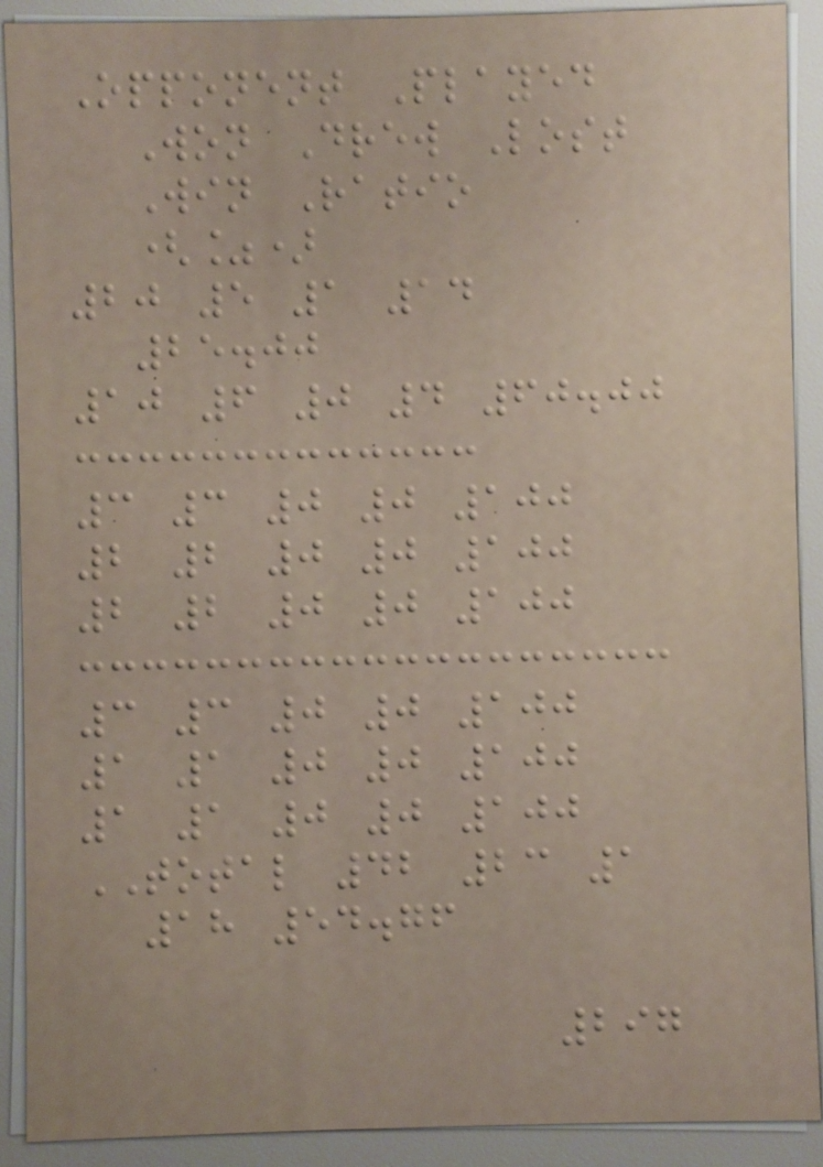Opponent Played
Won Drew Lost
Win Ratio
(%)
20 5 1 14
25.00
10 6 0 4 60.00
3 3 0 0 100
2 2 0 0 100
2 2 0 0 100
3 3 0 0 100
1 1 0 0 100
1 1 0 0 100
TOTAL 42 23 1
18 54.76
297
